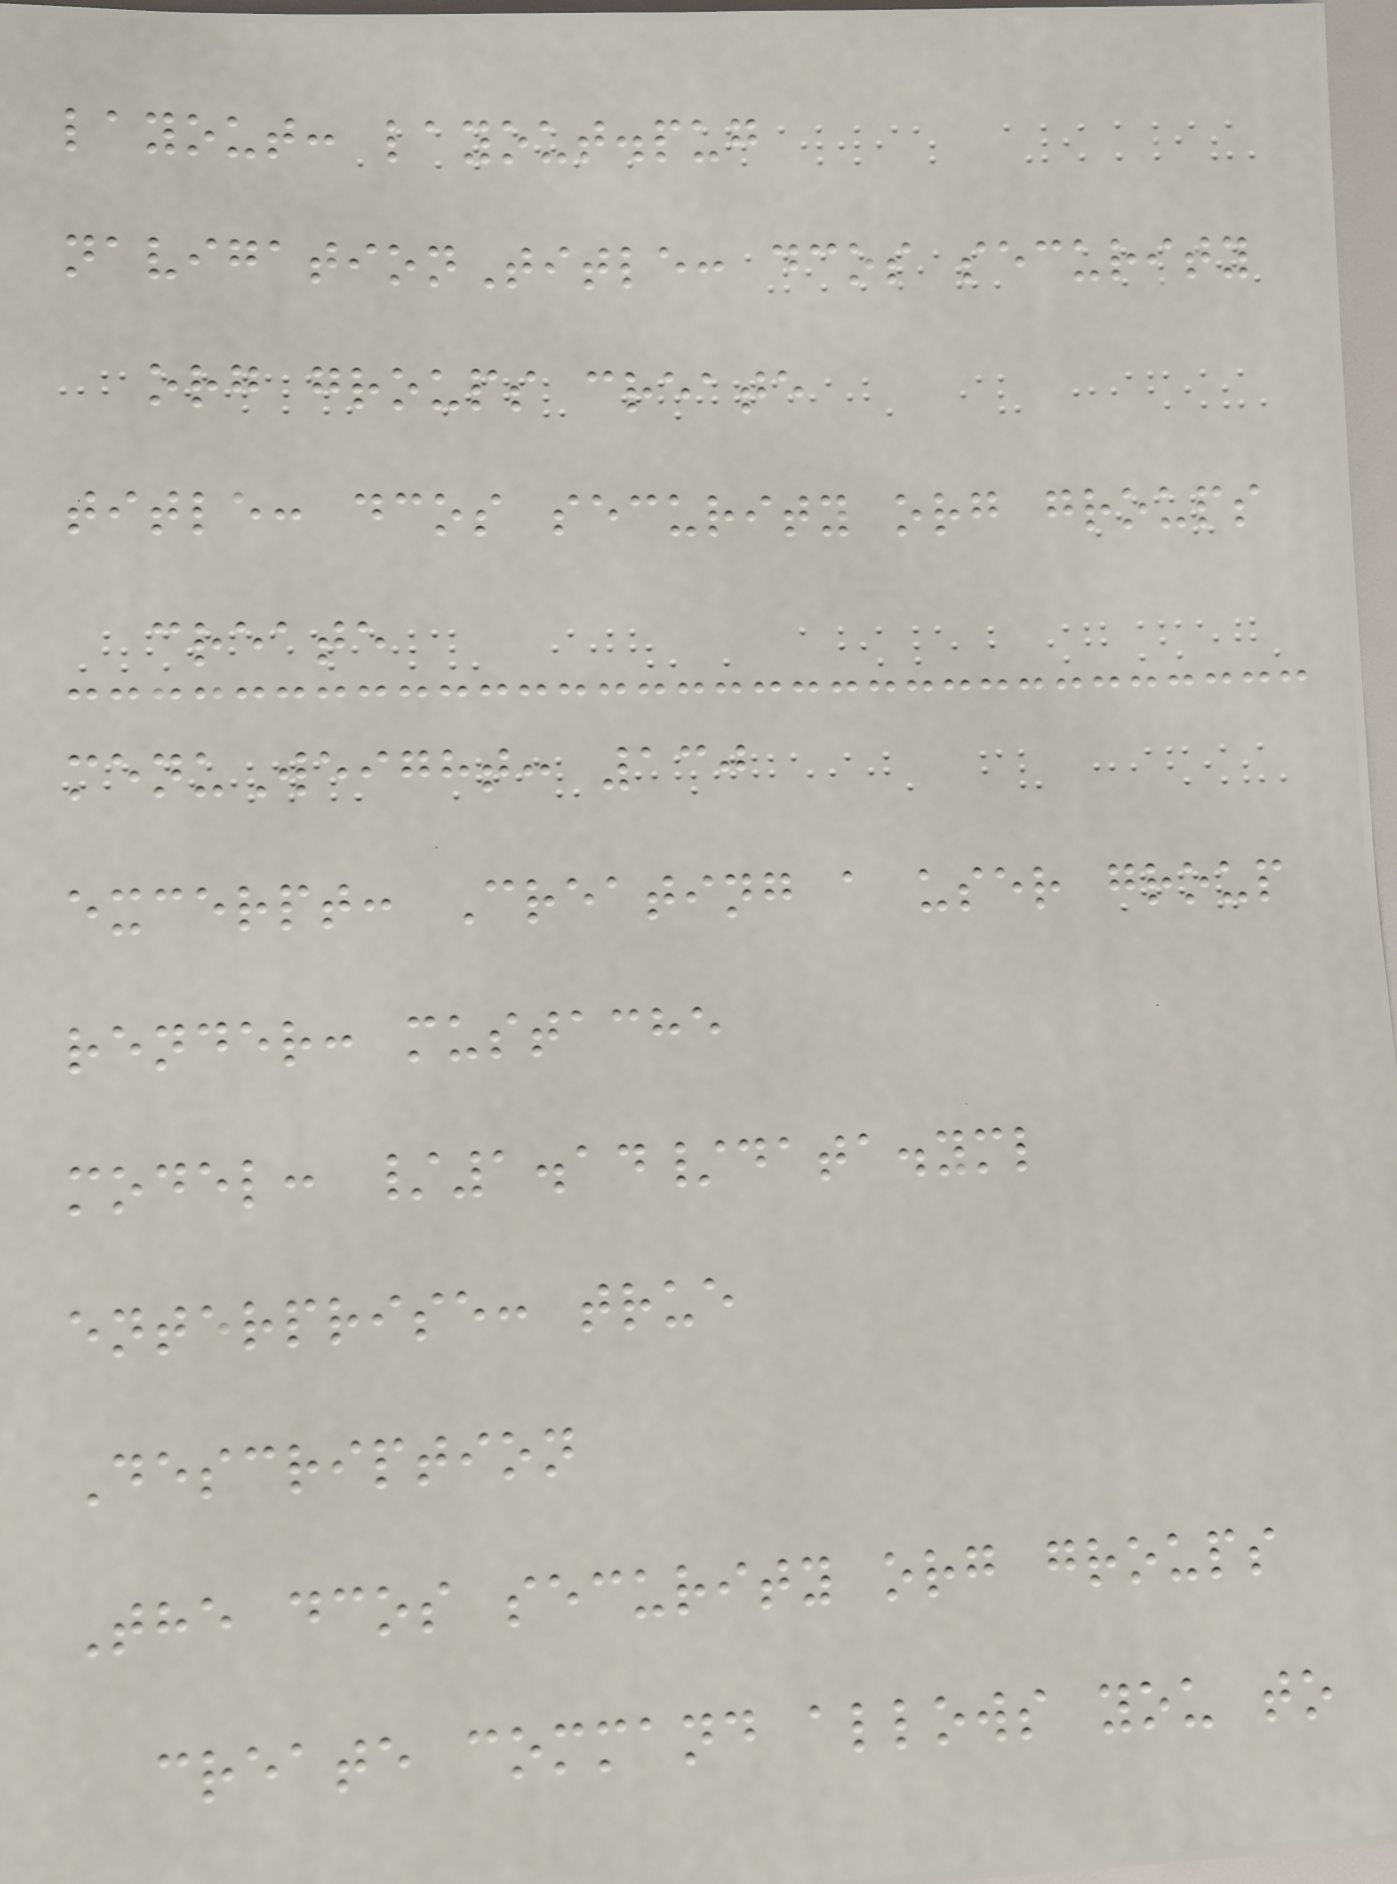layout: layout.pug
navigationTitle: dcos security
org groups create
title: dcos security org groups
create
menuWeight: 130
excerpt: Creating a user group
render: mustache
model: /1.14/data.yml
enterprise: true
Description
The dcos security org groups
create command allows you to
